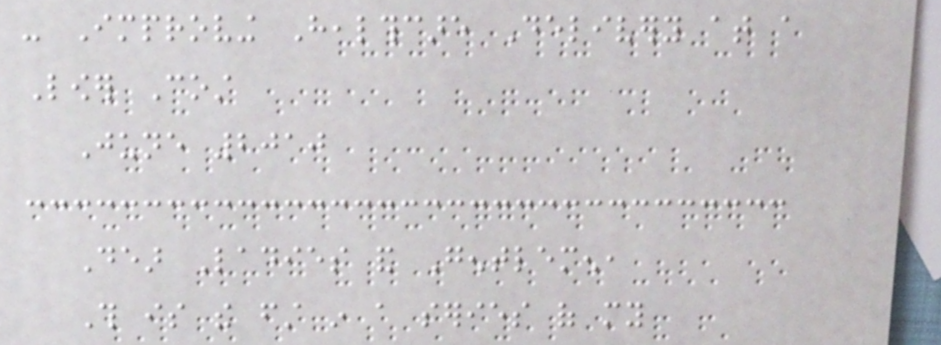- Improving Healthcare Delivery at a
Lower Cost
June 2010
Dear Ladies and Gentlemen,
This is the first in a series of my
